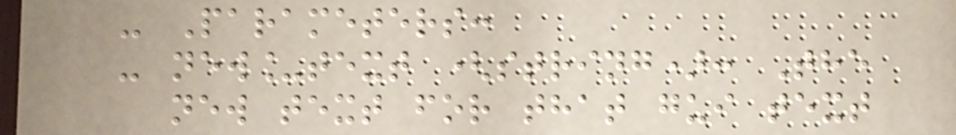- Parameters:
- new_text (string): The
new text for that gui text
